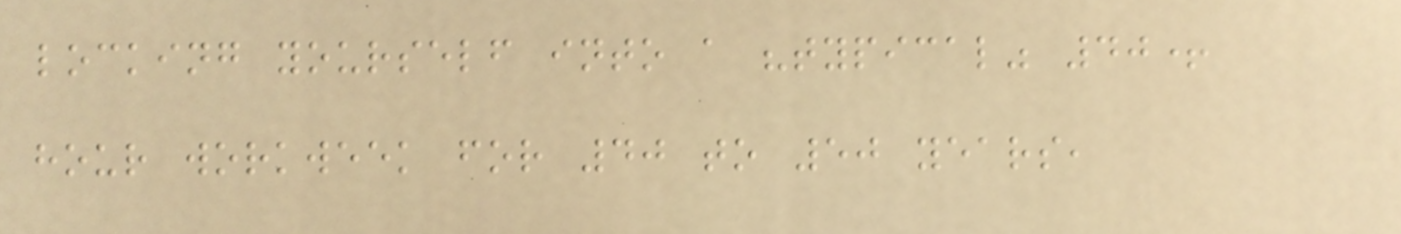locking yourself into a "typical" 40+
hour workweek for 40 to 50 years,
